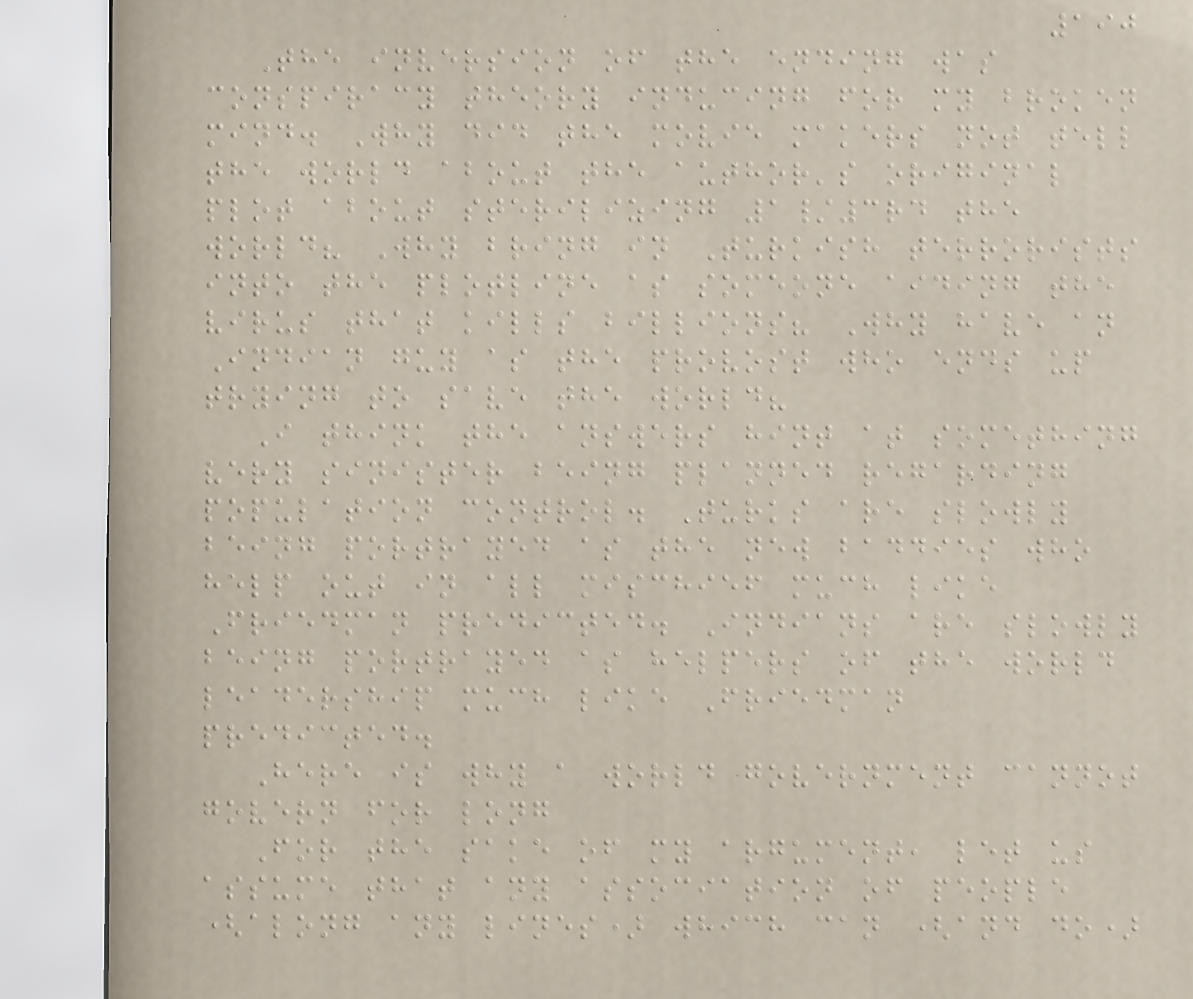190
The inversion of the ending was
conspiracy theory inducing for my broken
mind. Why did the movie makers not tell
the world about the author's original
plot about sterilizing 1/3rd the
world? Why bring in Turkish terrorists
into the plotline as someone aiding the
virus that kills billions? Why have an
Indian guy as the provost who ends up
trying to save the world?
I think the answers hint at something
very sinister being planned regarding
population control. Turks are slowly
being portrayed as the new baddies who
help out in all mischief much like
Friedman predicted. Indians are slowly
being portrayed as helpers of the world
leadership much like Friedman
predicted.
Here is why a world government cannot
govern for long
For the sake of my argument, let us
assume that any association of people
(along any lines) which can (and do)
